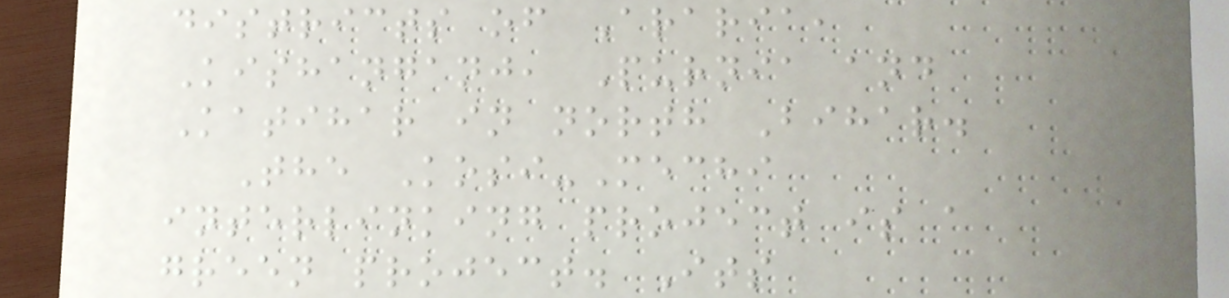districts of Araria,
Kishanganj, Purnia and
Katihar in north Bihar.
The Kosi-Mechi
interlinking project is a
green project. Its
